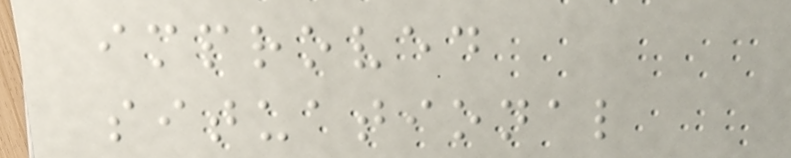improved
situational
